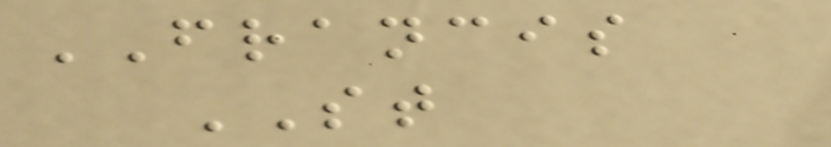FRANCIS
ST
